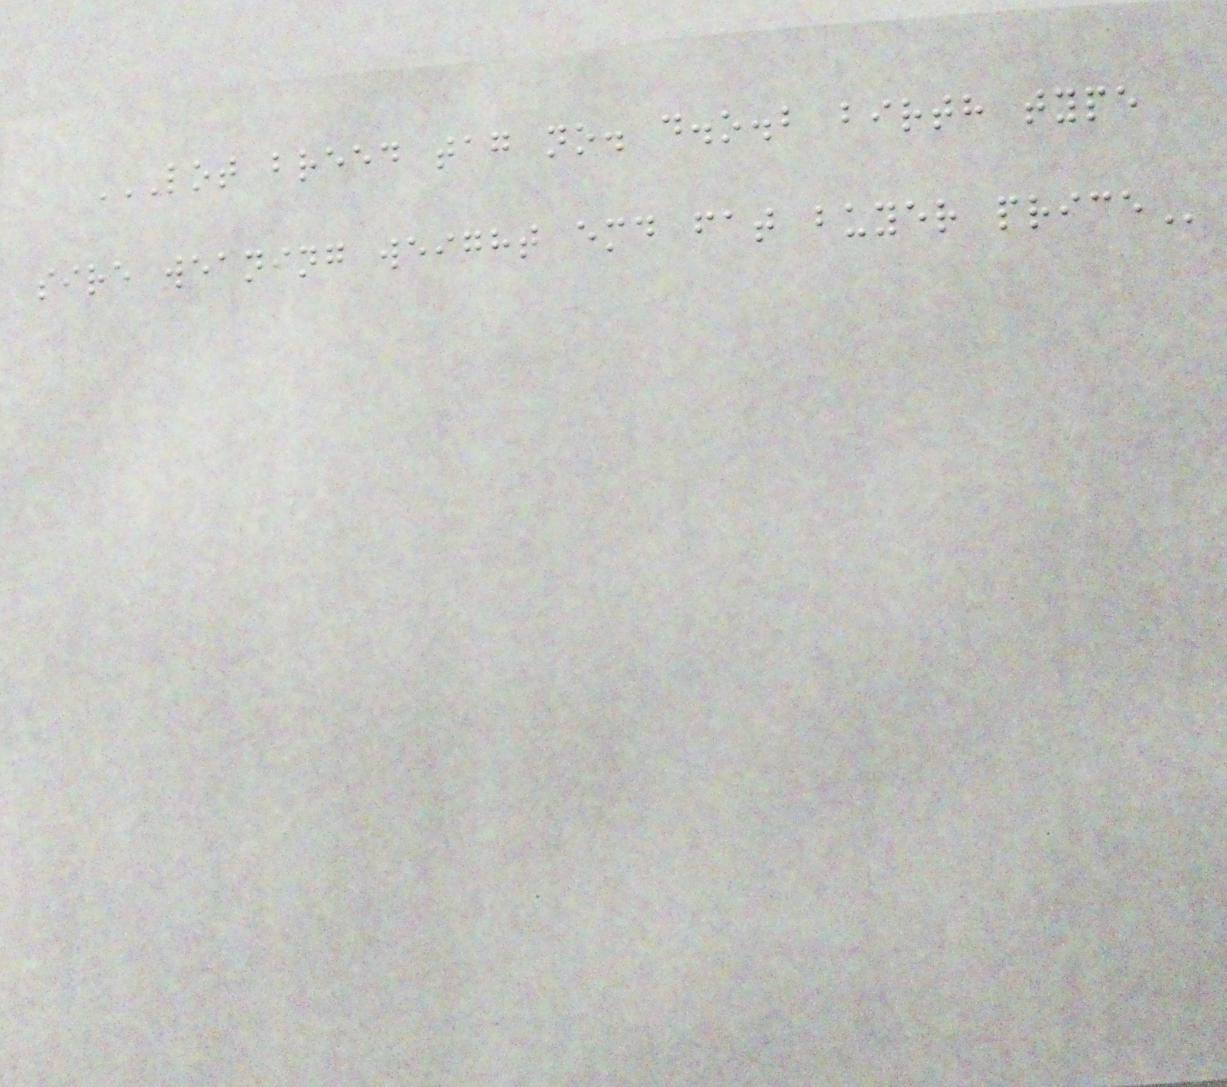LOT BREED TAG NO. D.O.B BIRTH TYPE
SIRE WEANING WEIGHT EMD FAT BUYER PRICE
